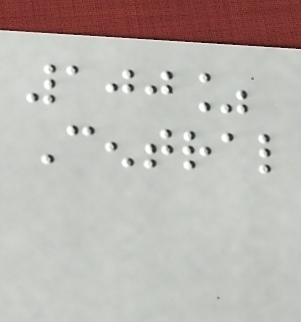100%
Central
